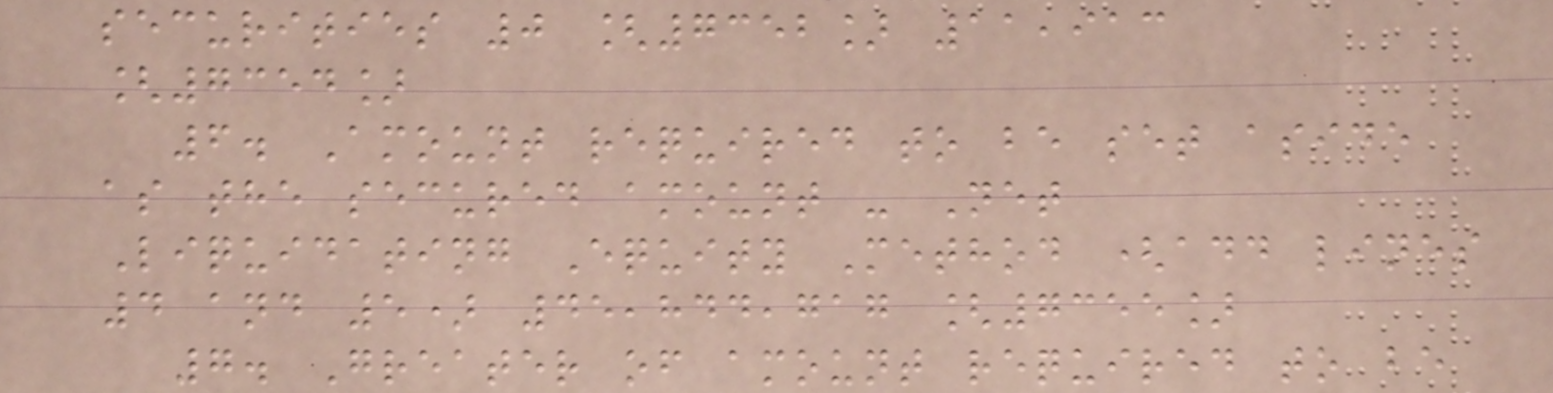securities 0 [7352] 11,913
[7354]
6. Amount required to be set aside
as the secured amount - Net
Liquidating Equity Method (add lines
4 and 5) 45,844,717 [7355]
7. Greater of amount required to be
